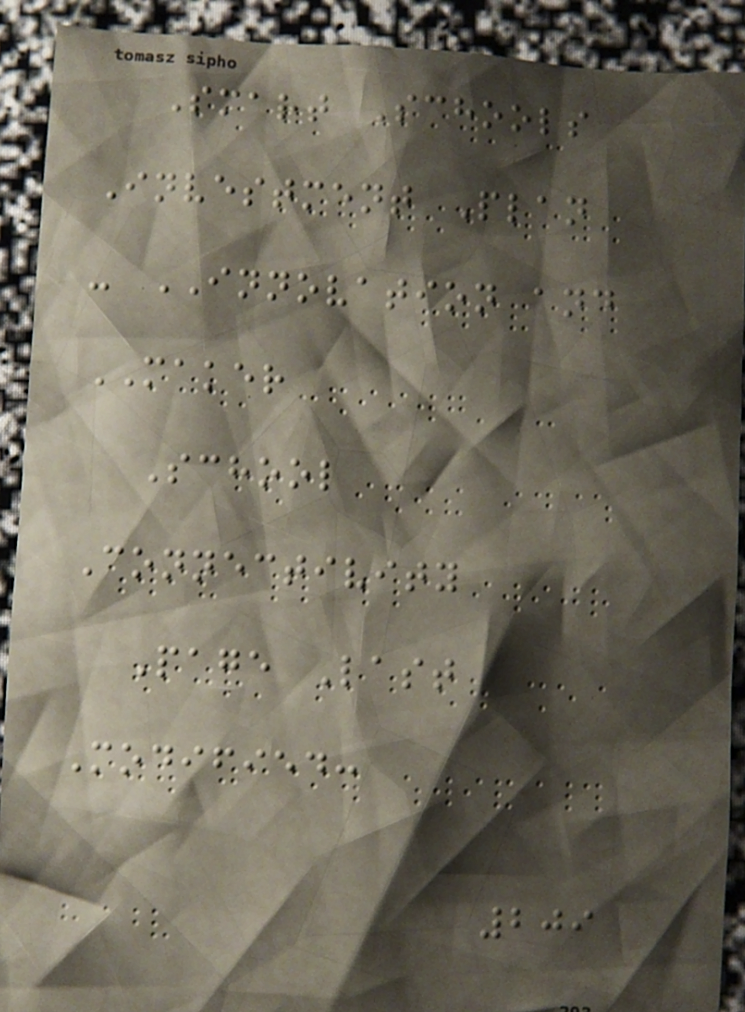Smart Schools
Investment Plan
- INNOVATION and
MAKER
School
Connectivity
Page Last
Modified:
209
